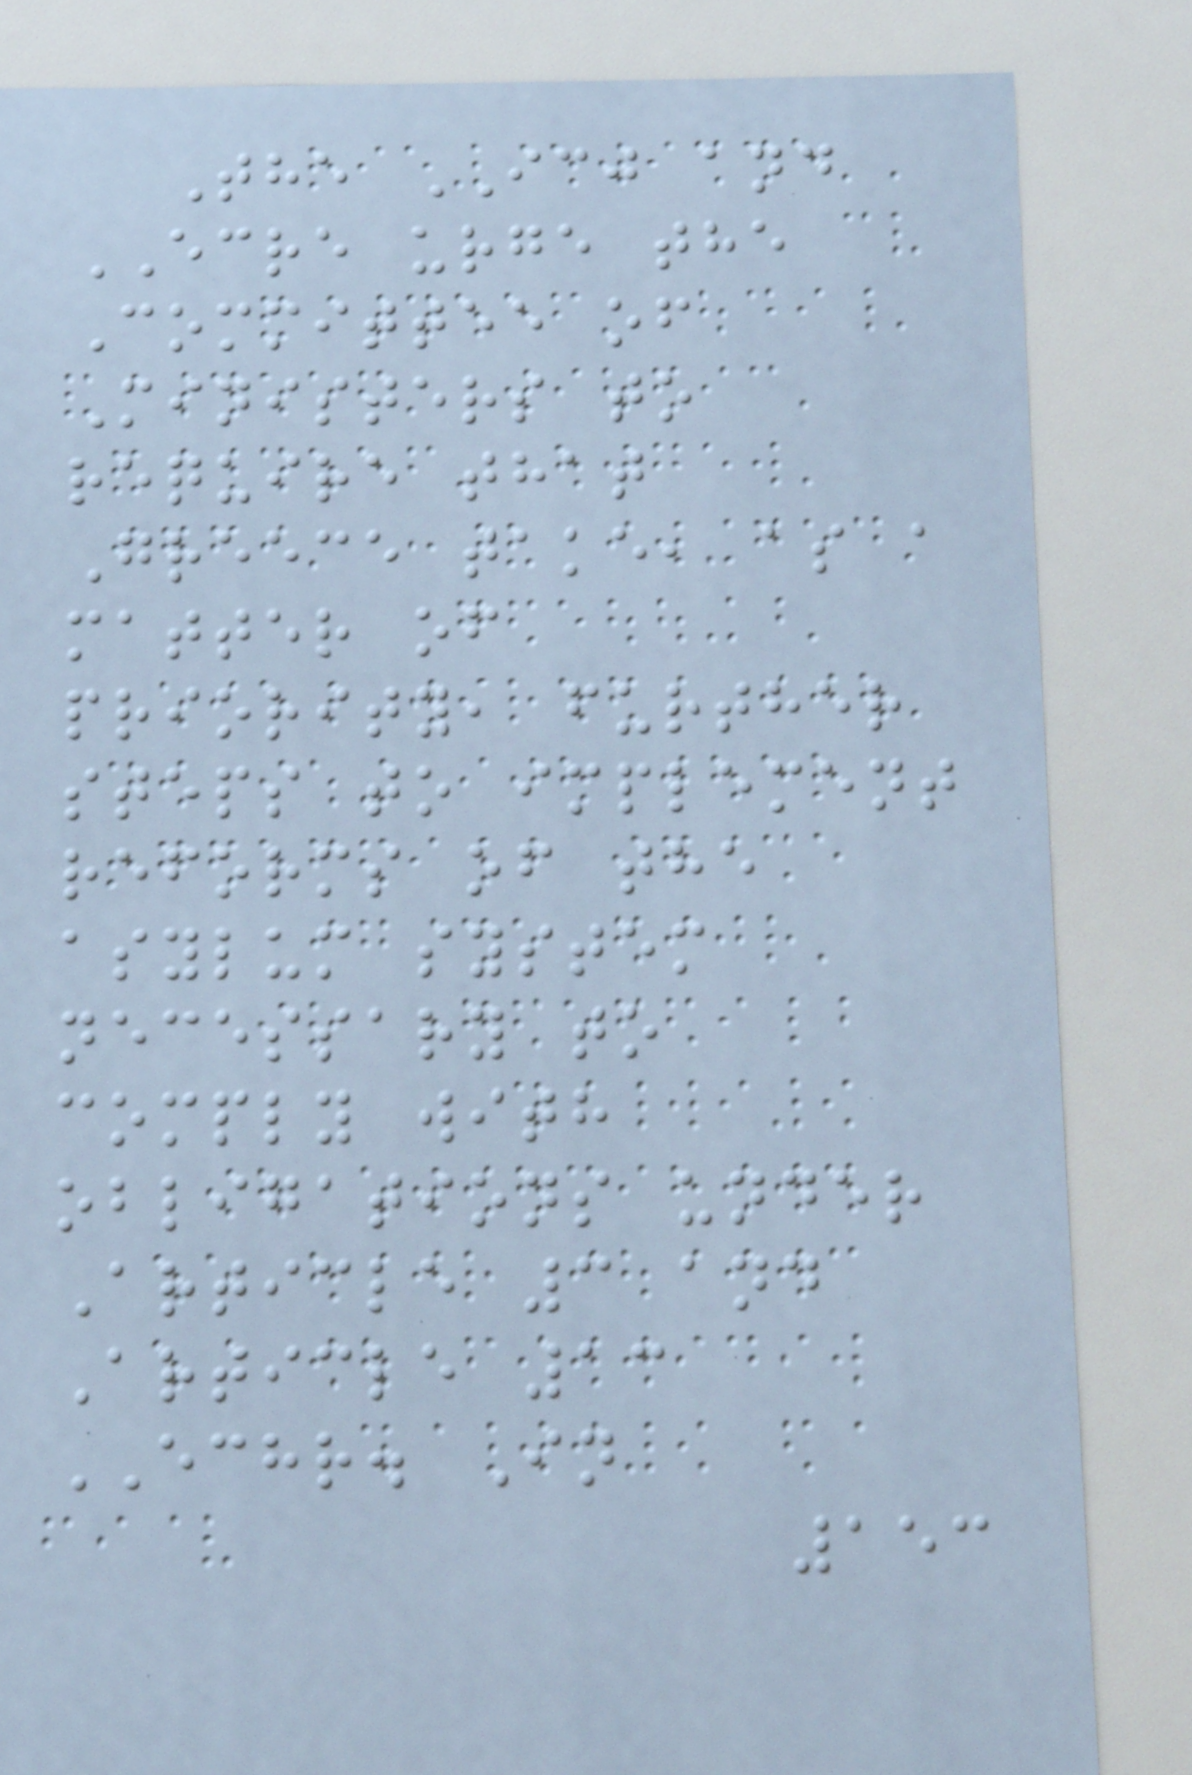The ICJ and
ECRE urge the
Committee of
Ministers to
require that
Greece take, as a
matter of
priority, further
steps to implement
reforms of the
asylum system
necessary to
comply with
obligations under
Article 3 and
Article 13
ECHR. In
153
